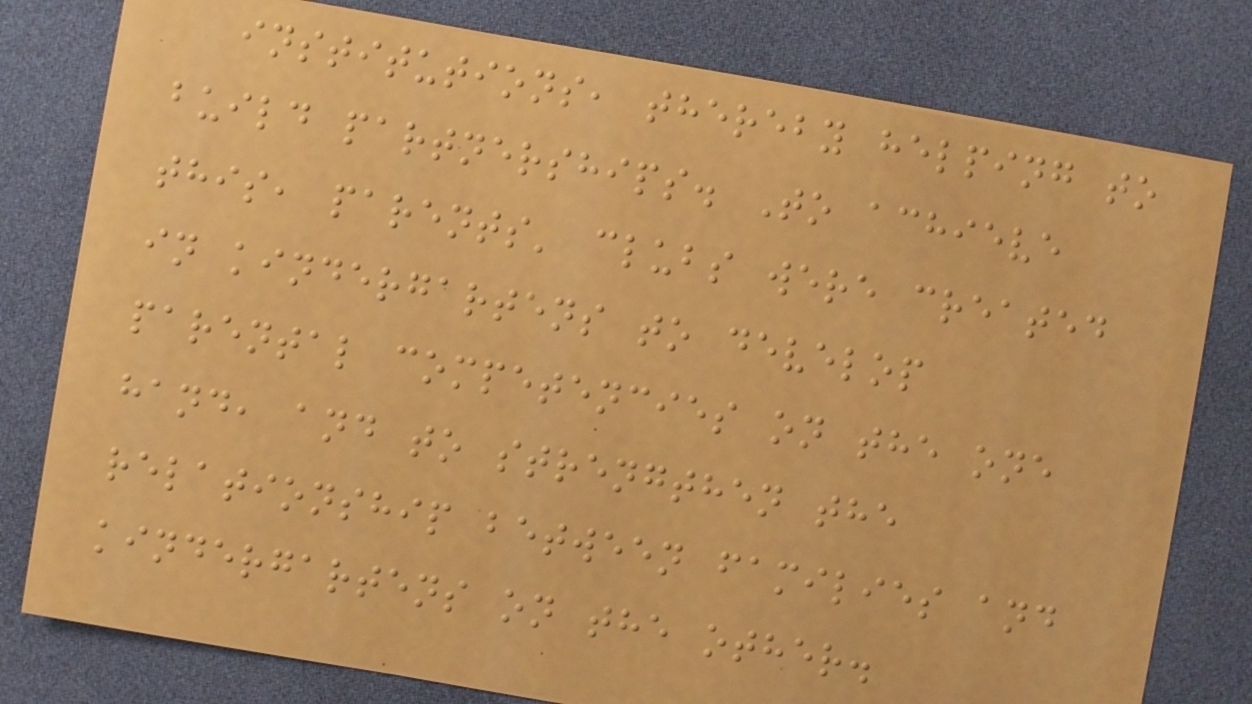institutions, thereby helping to
build partnerships. To achieve
this, parents' clubs were created
in kindergartens to develop
parental competencies on the one
hand, and to strengthen the
relationship between families and
kindergartens on the other.
